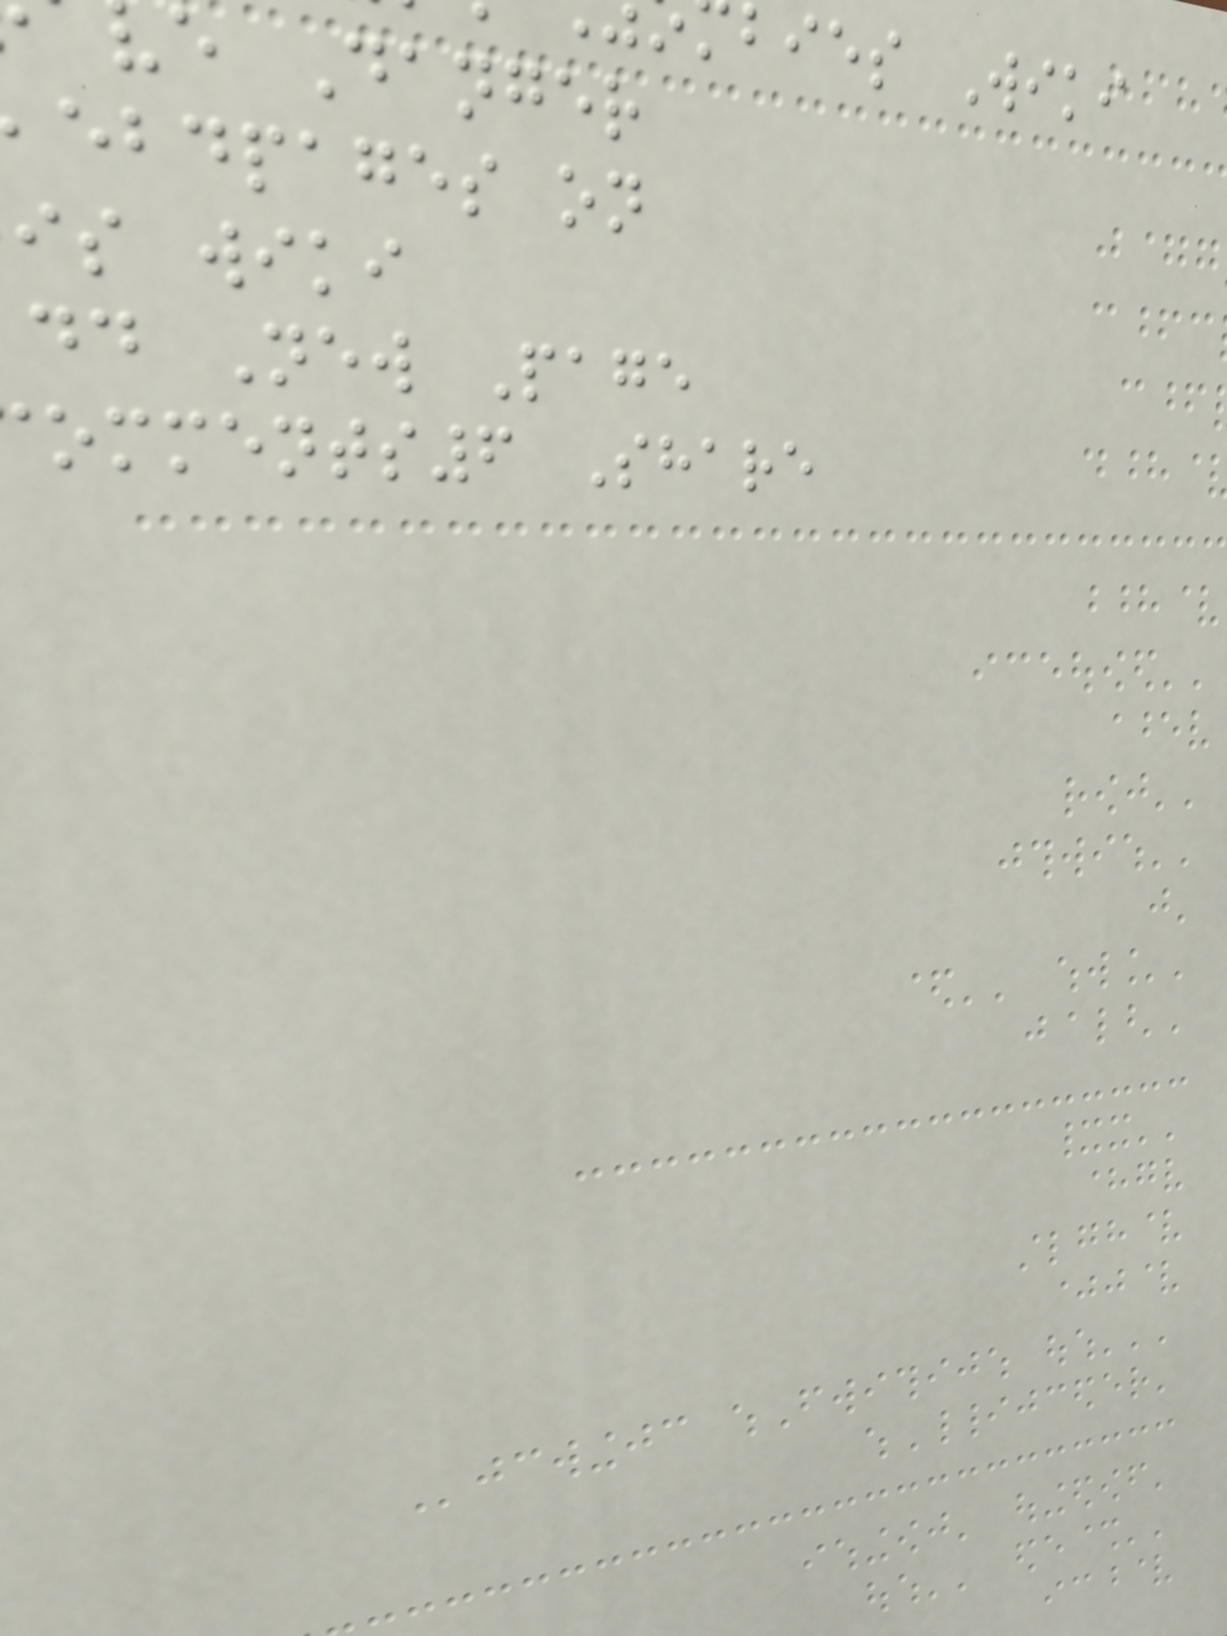bies Wiki
e Danger
ebdpages on
is wiki
dd New Page
omments6 Share
